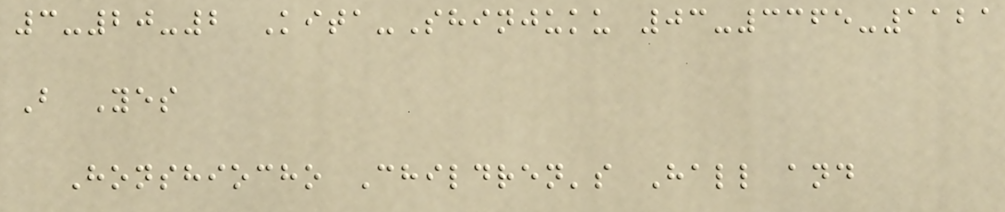3-20-2 Kita-Shinjuku 03-3365-1121
B Yes
Honshiocho Children's Hall and
